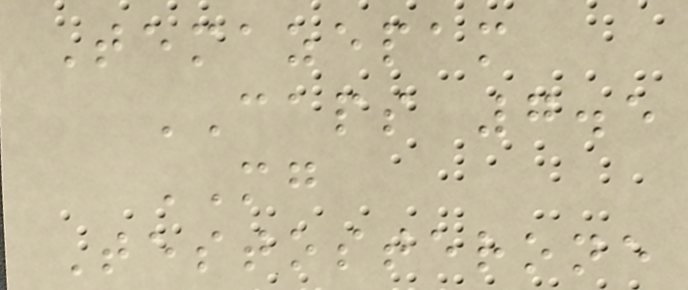Temazepam
CAPS 7.5
MG
Testosterone
